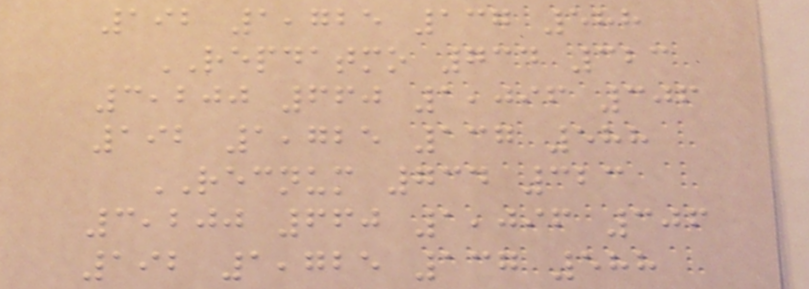192 1,725 137 588
REPDATMO 734 323
3,200 660 1,096 306
192 1,725 137 588
RECNUM 734 323
3,200 660 1,096 306
192 1,725 137 588
